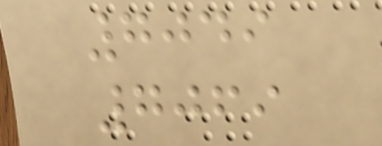7049
7069
